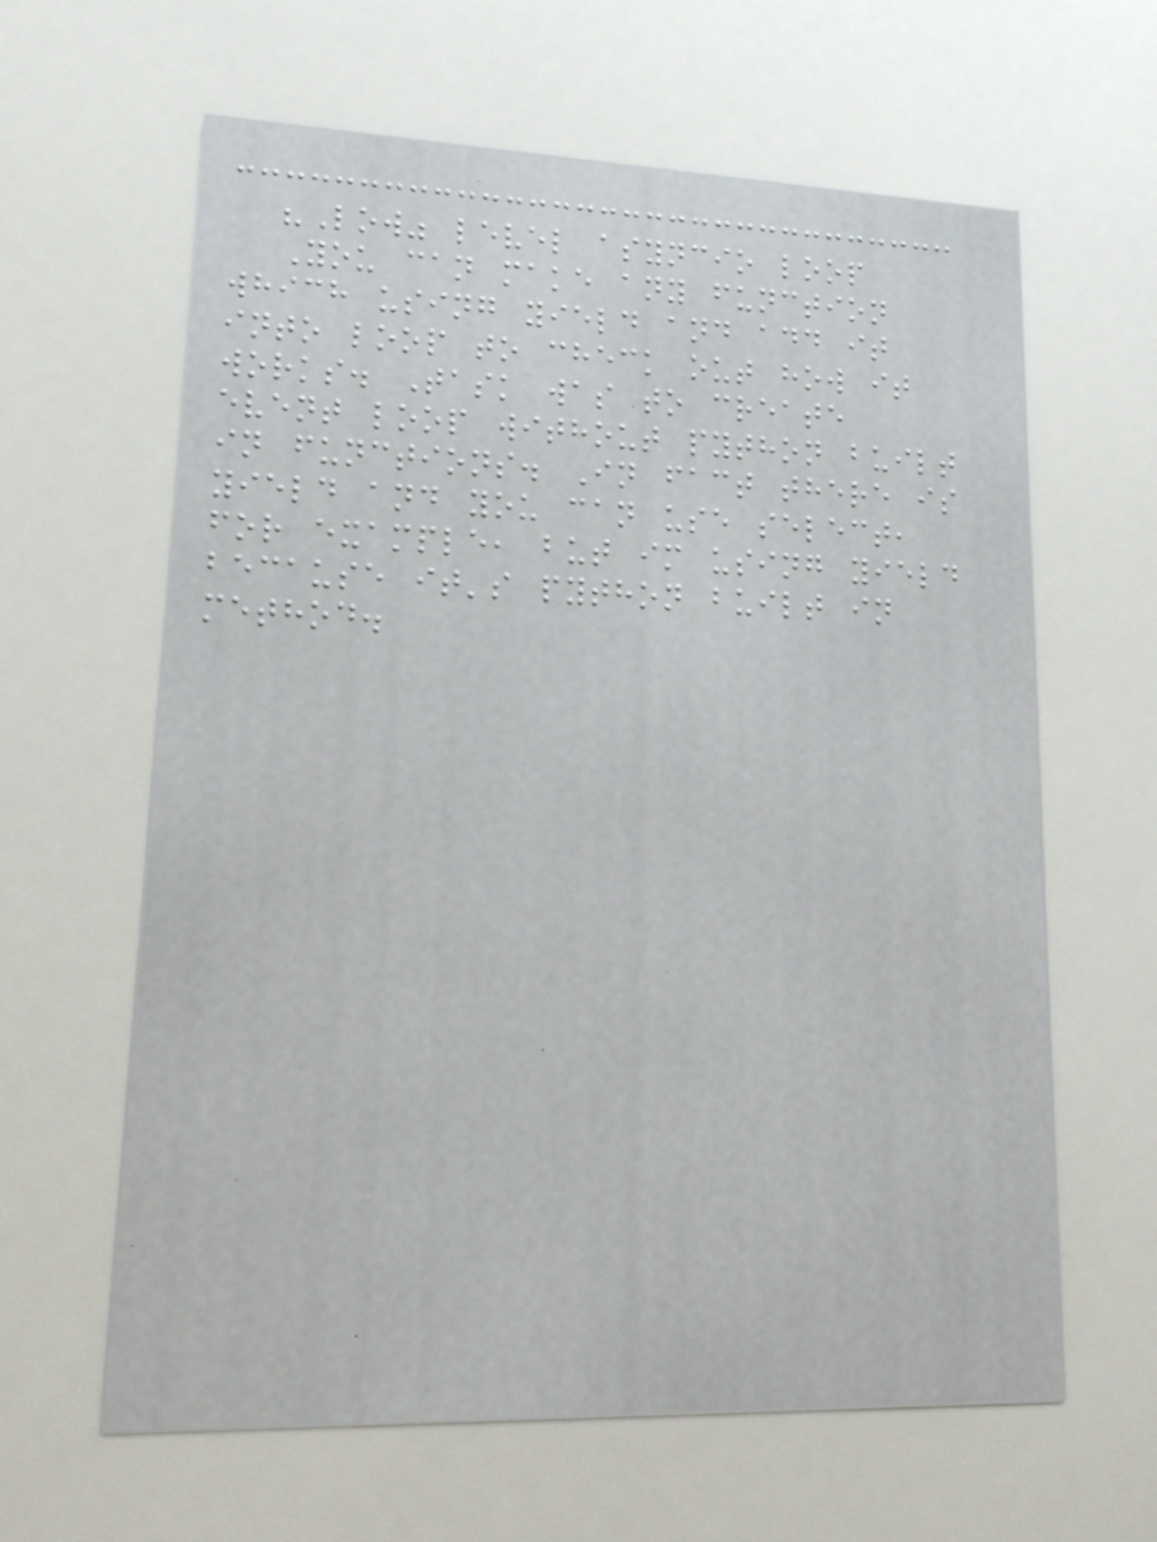"Low" level asyncio loop
You can make any function
which using yield and add it
into loop to check out how it
works. Task was to create
event loop without python built
in functions. In fact there is
yield and you can use select,
for example, but im using yield
because it's python built in
method.
